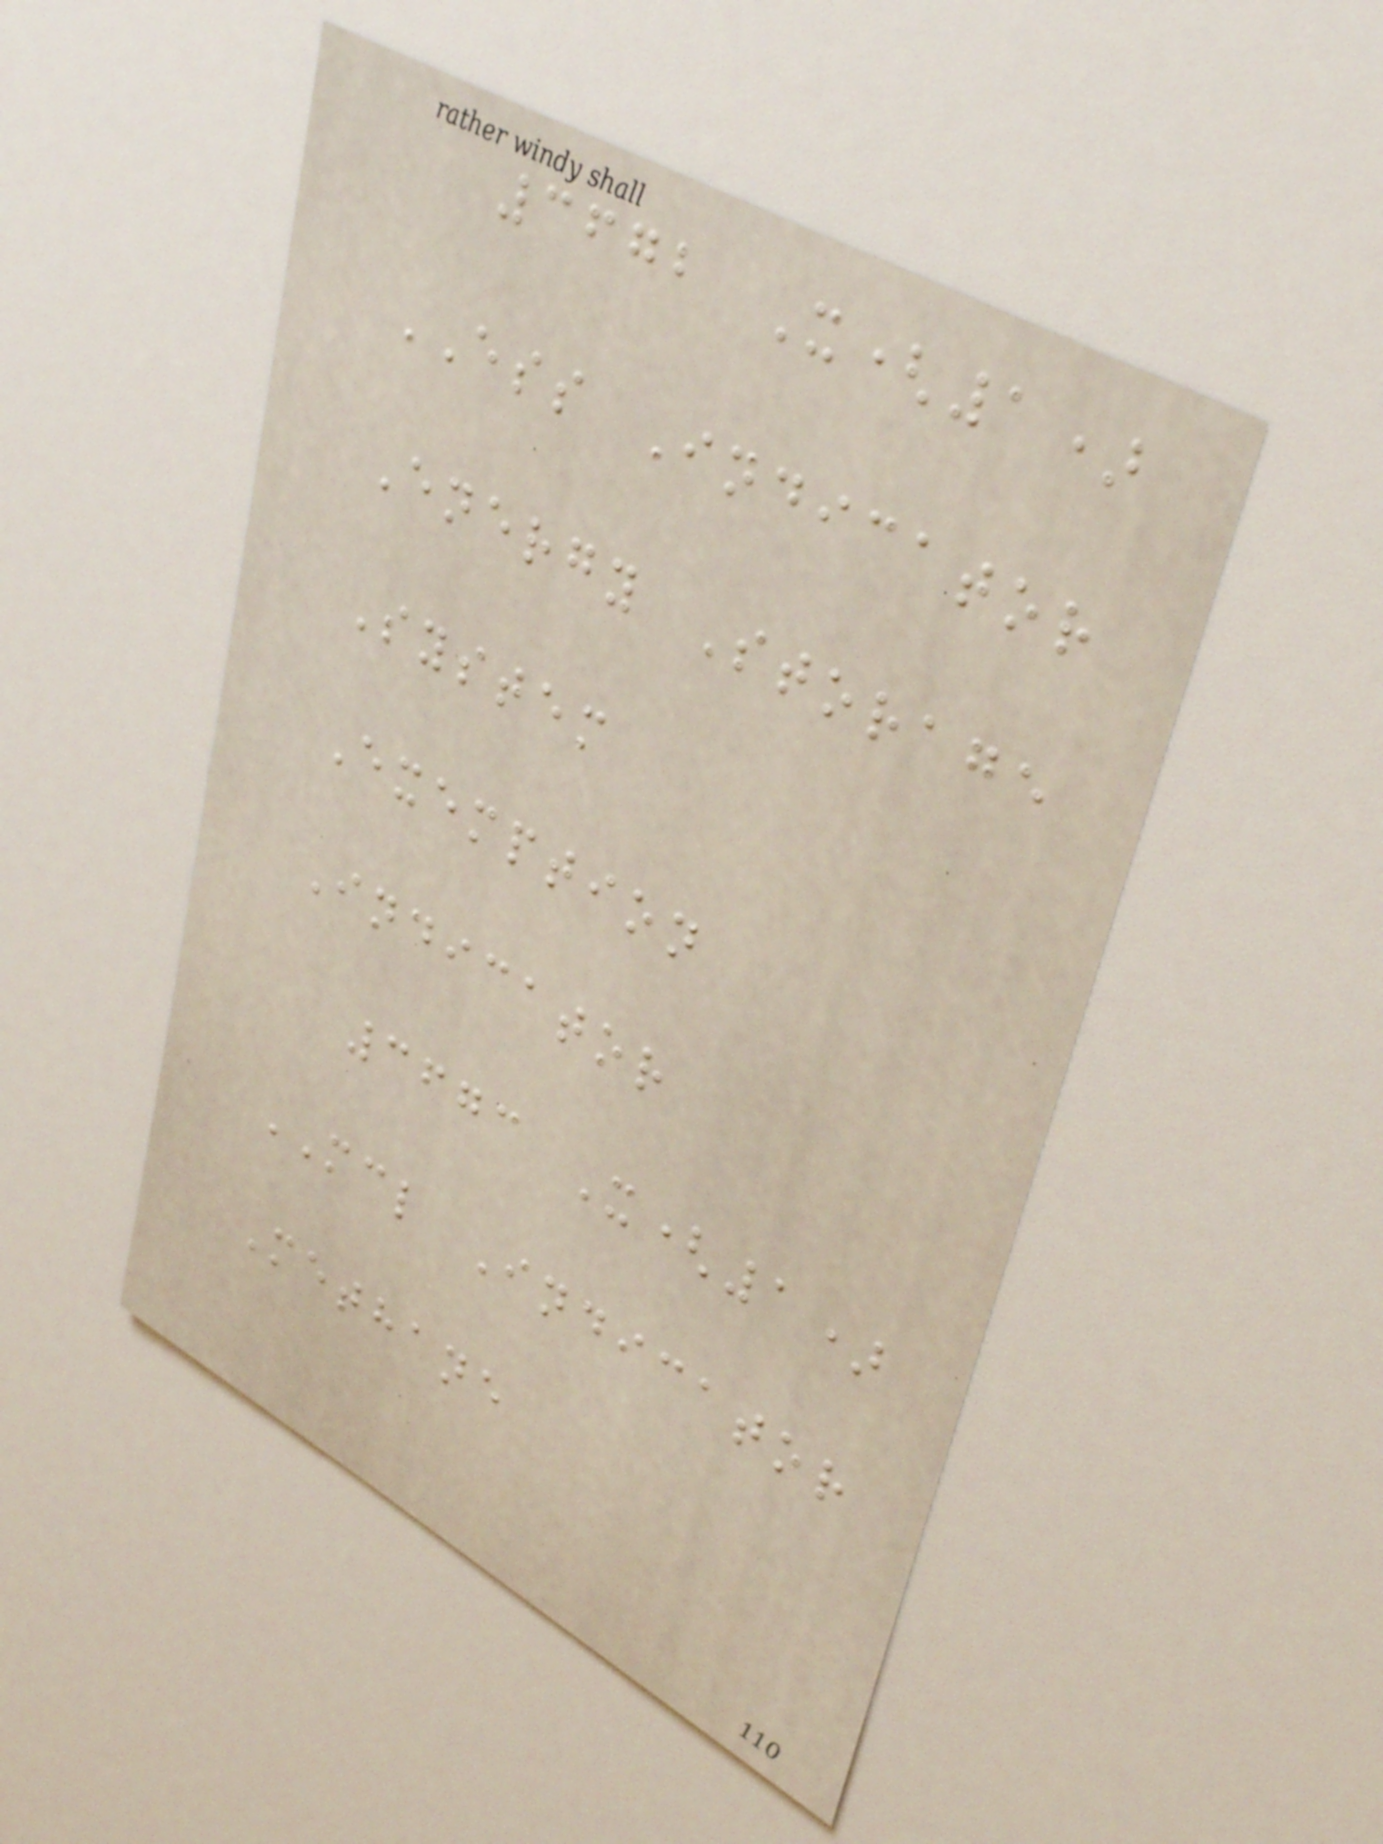3672 X(1)
ESS Indicator
Energy Storage
System
Exemption
Indicator
3673 X(1)
MCL Indicator
Methane
